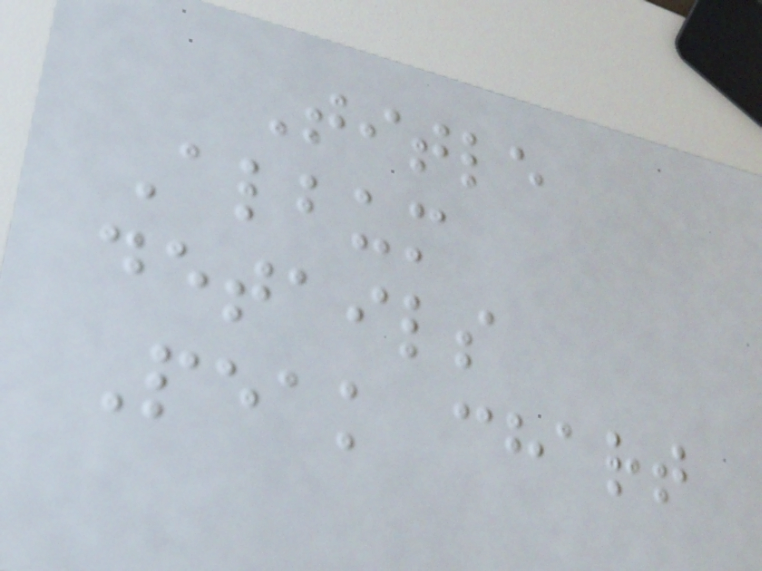Title
Album
details
Peak chart
